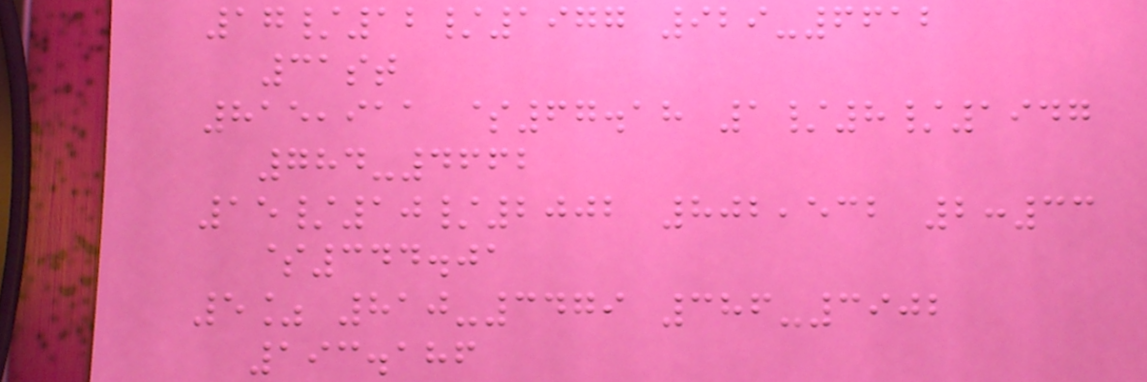17/12/1977 929-6612
31st
815,911 $67.18 1/8/1947
784-4662
15/10/2002 802,532 2:33
$344.01
5% 810-3479 386-3902
193.186
